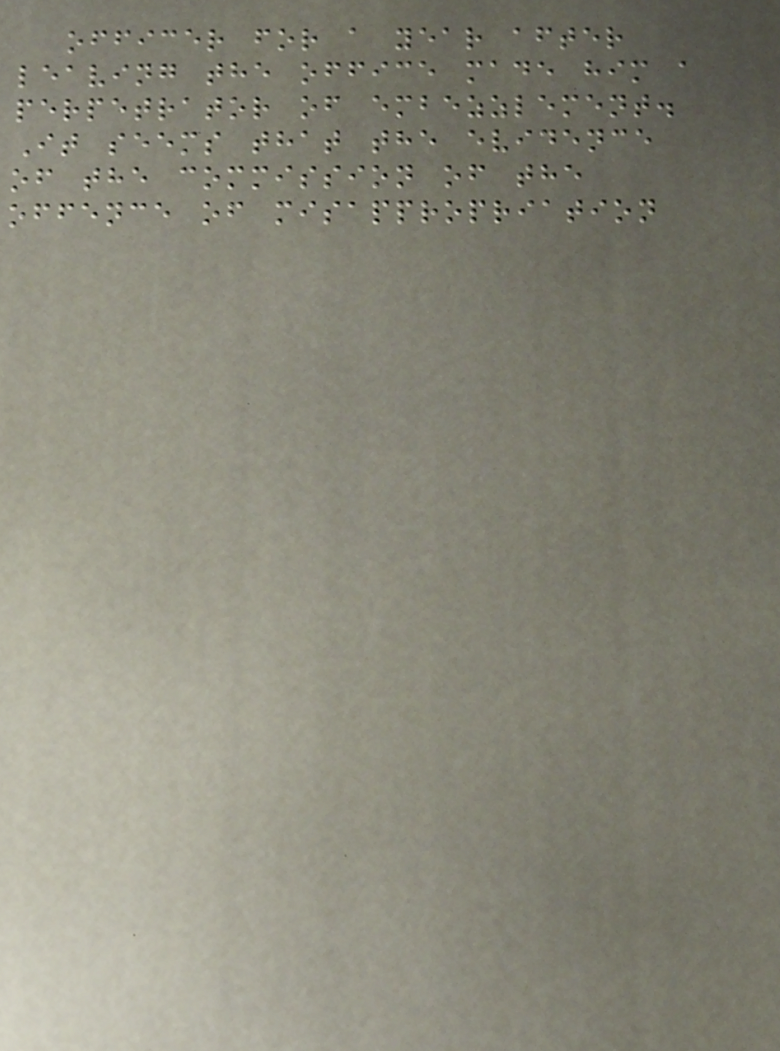officer for a year after
leaving the office made him a
perpetrator of embezzlement.
It seems that the evidence
of the commission of the
offence of misappropriation
